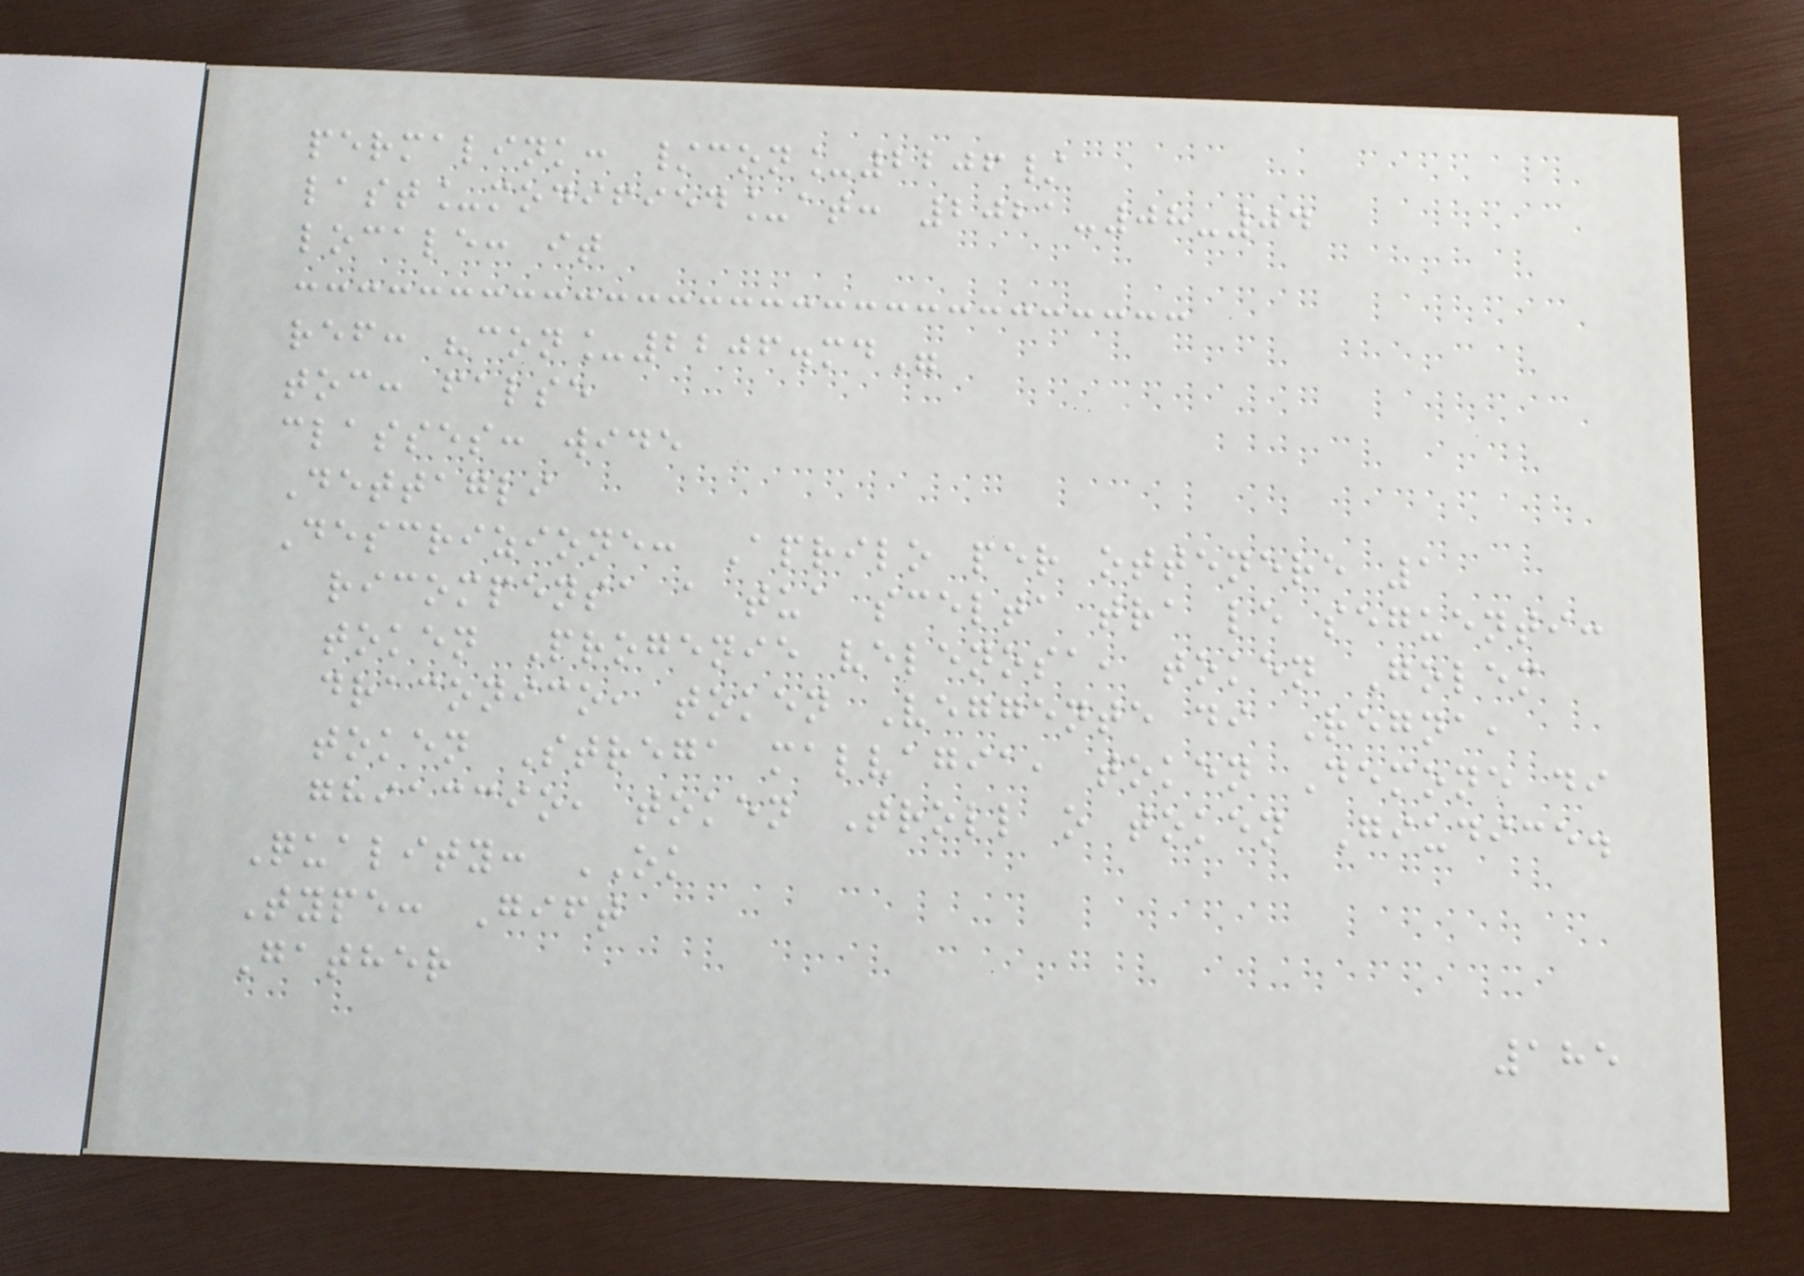permalink: /con_2206/
last_modified_at: 2021-08-04
locale: it
ref: "con_2206.md"
toc: false
classes: wide
Dettagli
Descrizione: Aprilo per ottenere 1
ricompensa a tua scelta tra le seguenti:
token Progenie velenosa, token Golem
draconico, token Veggente di Regna,
token Strega malvagia, token Demone di
ghiaccio, token Troll o token Giudice.
Quality: OK
Type: Gift
Gather
185
